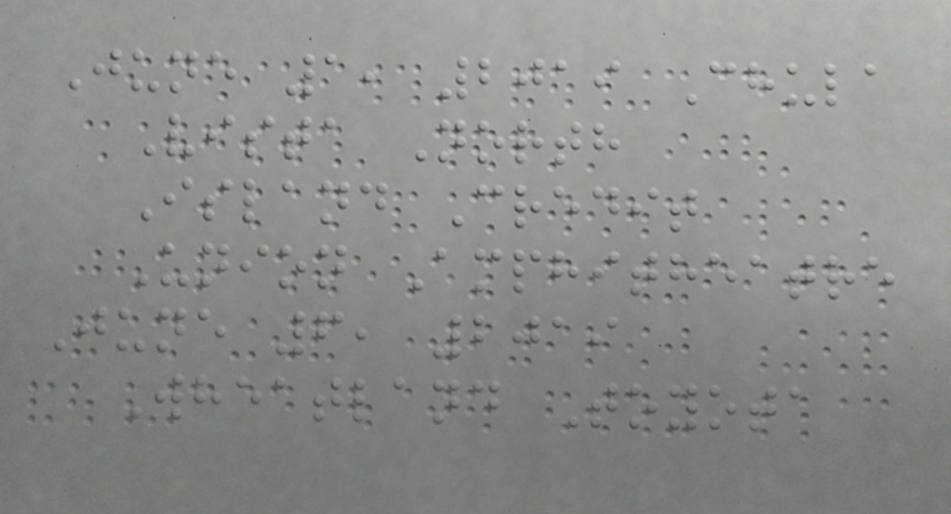June 1, 2019 Chula
Vista North
Island Credit
Union Amphitheatre
June 6, 2019
Wheatland Toyota
